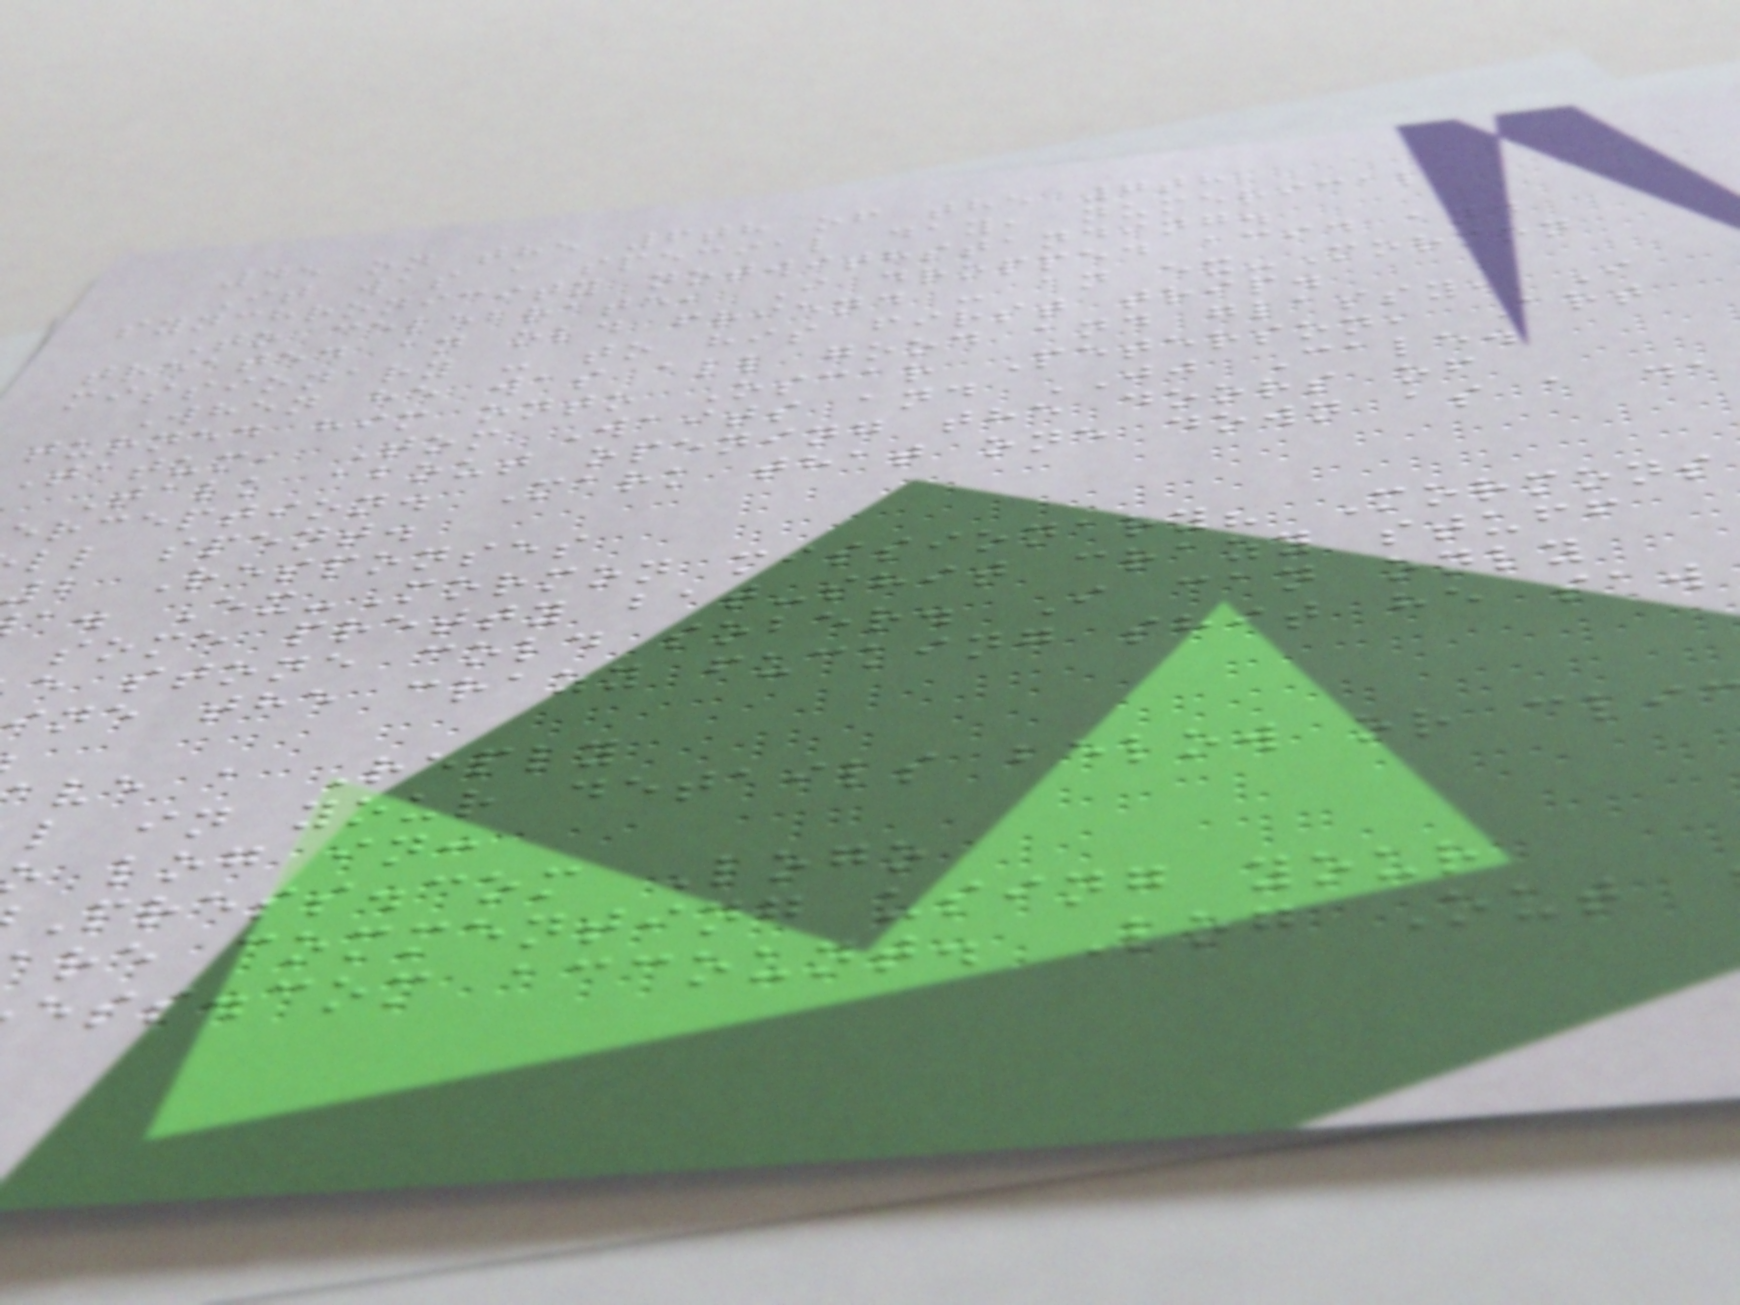45 on the 6th of the 7th
It was a special day, numerical
synchronicity notwithstanding.
To celebrate, I dropped acid and
treated an old friend - an ex-Mormon
missionary - to his first trip.
When he was all good and glassy, I
turned him onto Oscar Peterson, Art
Tatum, Tom Waits and JJ Cale.
Talk about opening the doors of
erception. Mark that one down as a da
ll spent.
2 Responses
a. Ex-Mormon missionary? Mormons
some pretty bat-shit crazy stuff
e stone cold sober. I can only
ine the crazy fucking shit he saw
ve a Reply
l in your details below or cli
log in:
Press.com Logo
re commenting using your
ess.com account. Log Out
